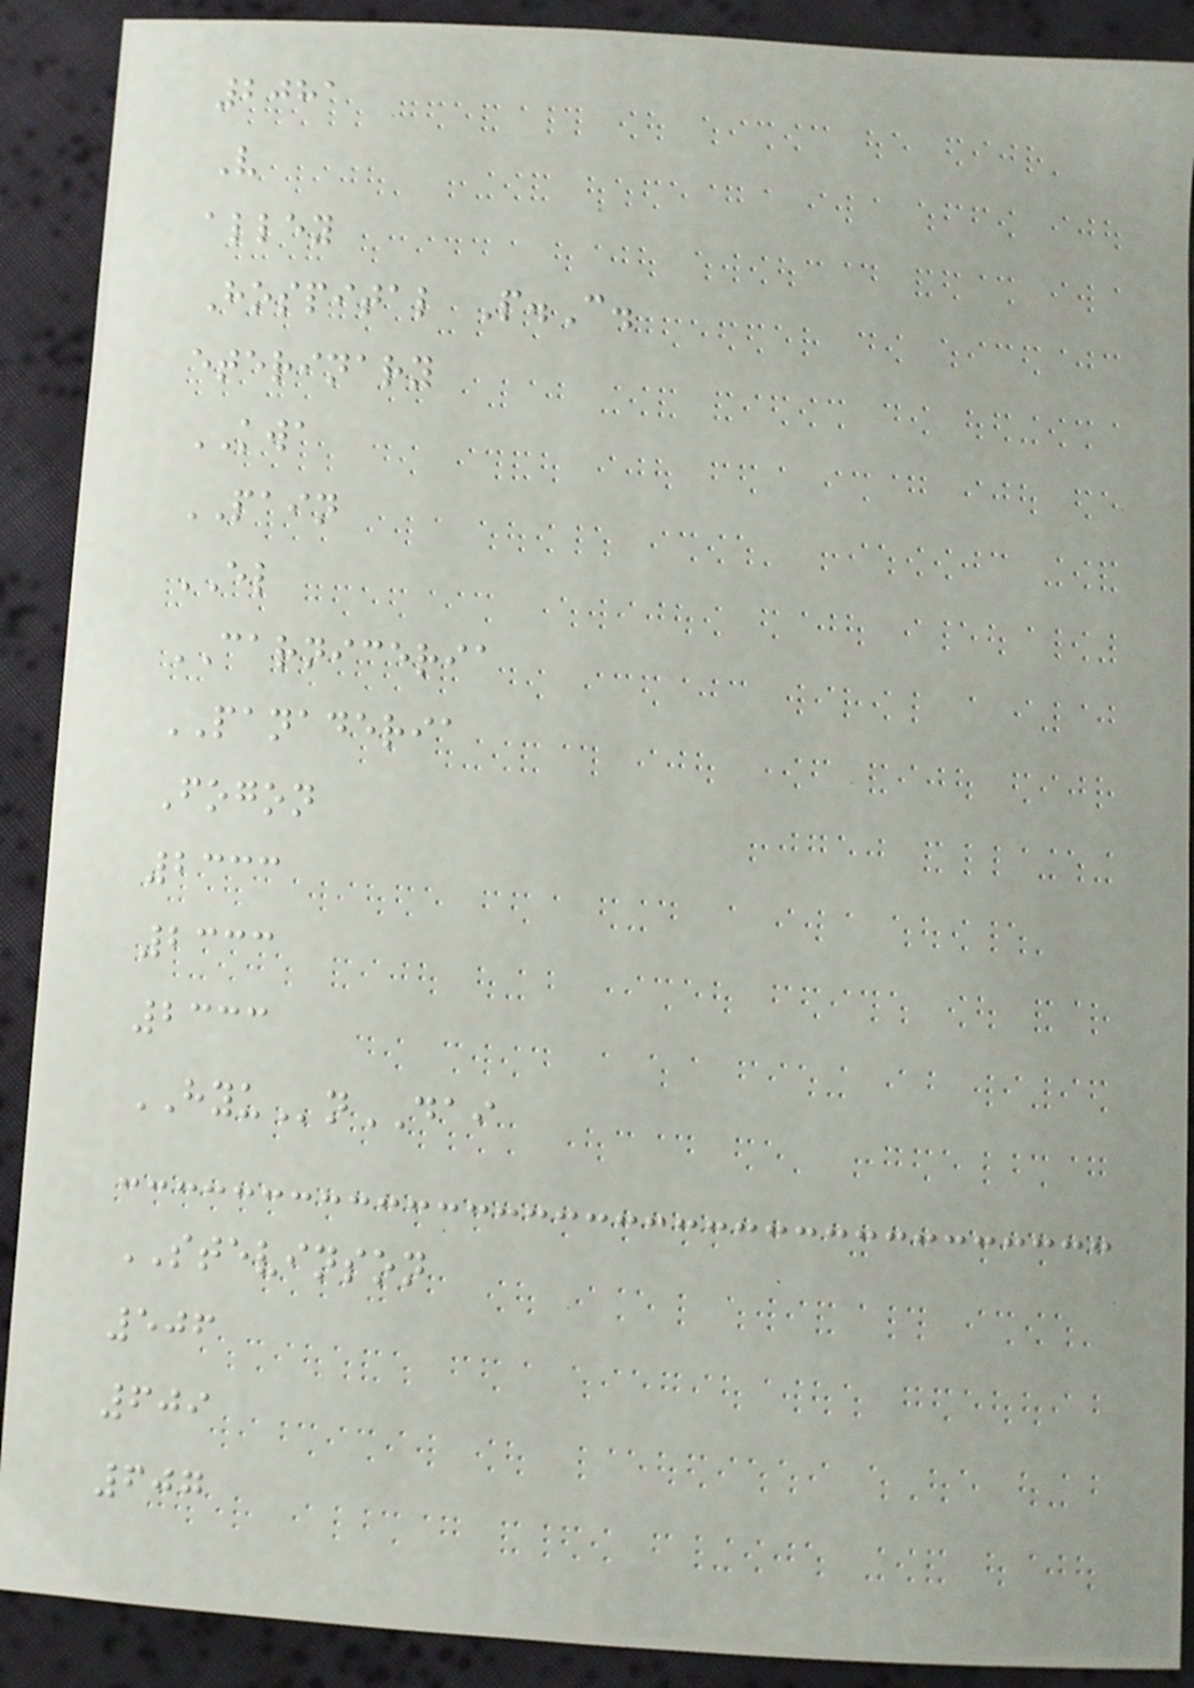2081
V
alley
Hospital P.C.
eterinary
KWA
PAIN
EL
CARNICERIA
PANADERIA
Fogon
2333
2333
2333
HYUnDAI
STEVINSON
506
609
607
